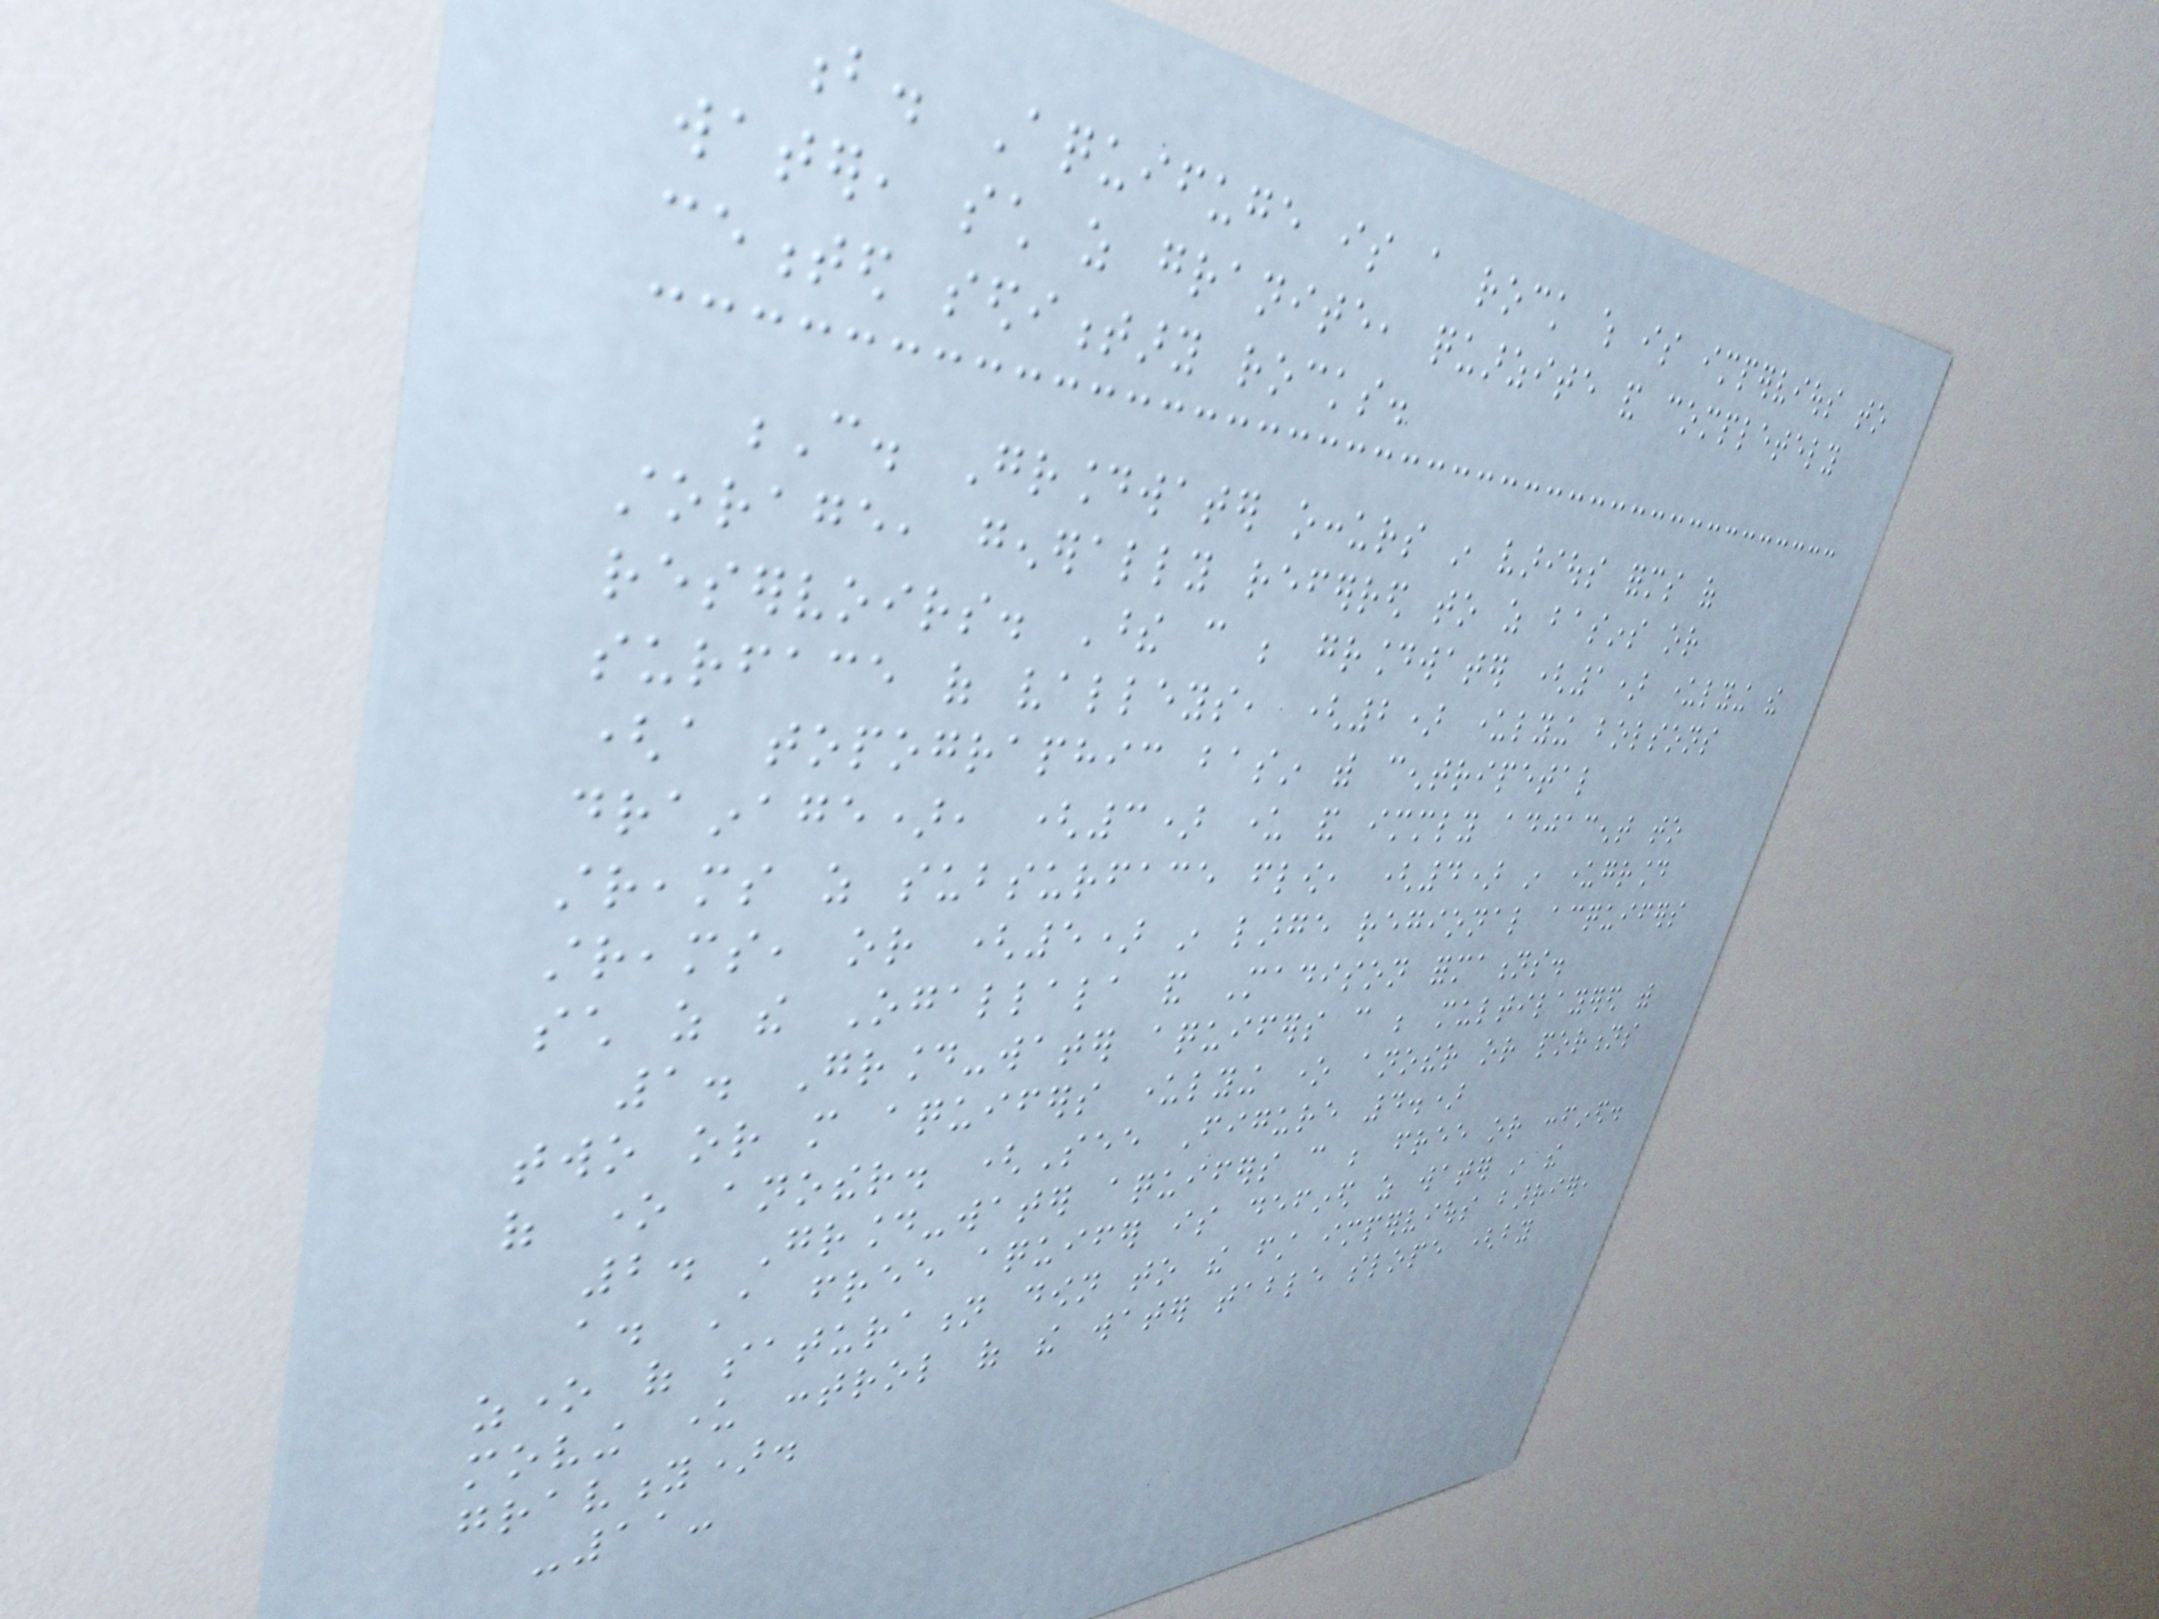b. Aquifuge is a rock which is impervious to
water, such as granite, quarzite and completely
cemented sedimentary rocks.
C. Groundwater occurs in various forms of
storage, generally referred to as basins or
reservoirs. These can be groundwater (1) underlying the
surface of valleys, (2) underlying bolsons
(a topographic basin with centripetal
drainage), (3) under and immediately adjacent to
streams as subsurface flow, (4) in underground
streams, or (5) in large regional acquifers
such as the Ogallala and Madison formations.
1. Ground-water aquifers can be multilayered with
two or more aquifers underlying one another or portions
of one another. (See Figure 4.)
2. Ground-water aquifers can be free or confined.
a. A free aquifer is defined as water in the
zone of saturation down to the first impervious barrier,
moving under control of the water table slope (by
gravity).
-11-
